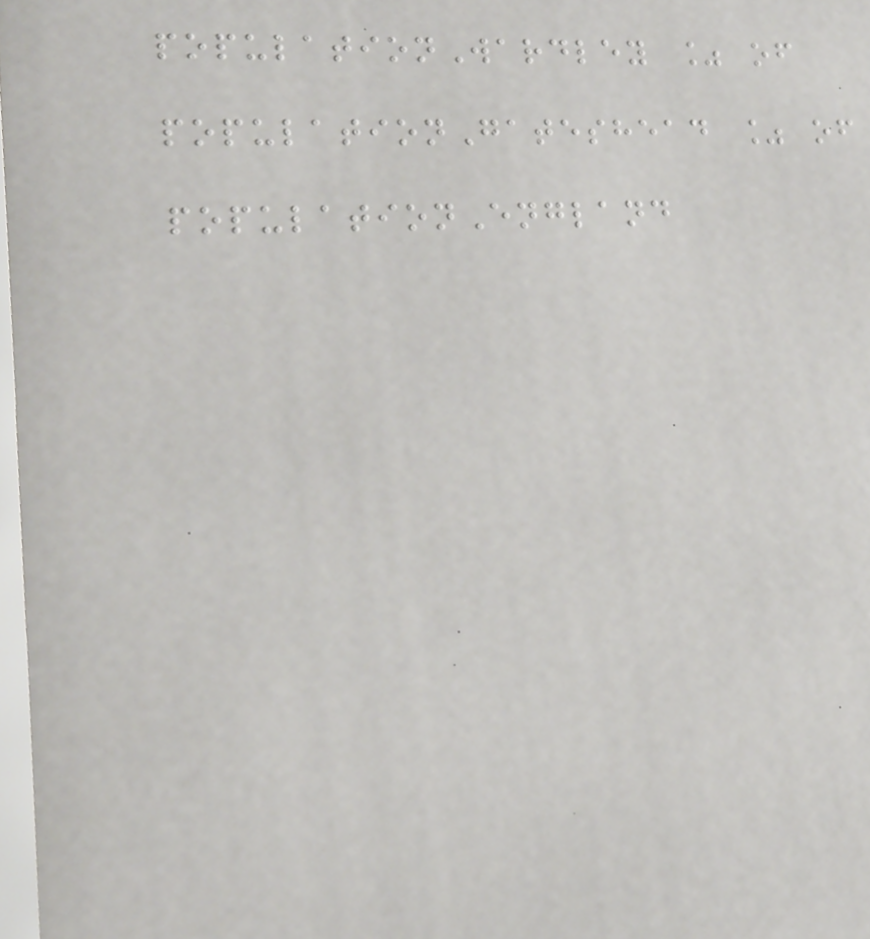populationWardley % of
populationGateshead % of
populationEngland
